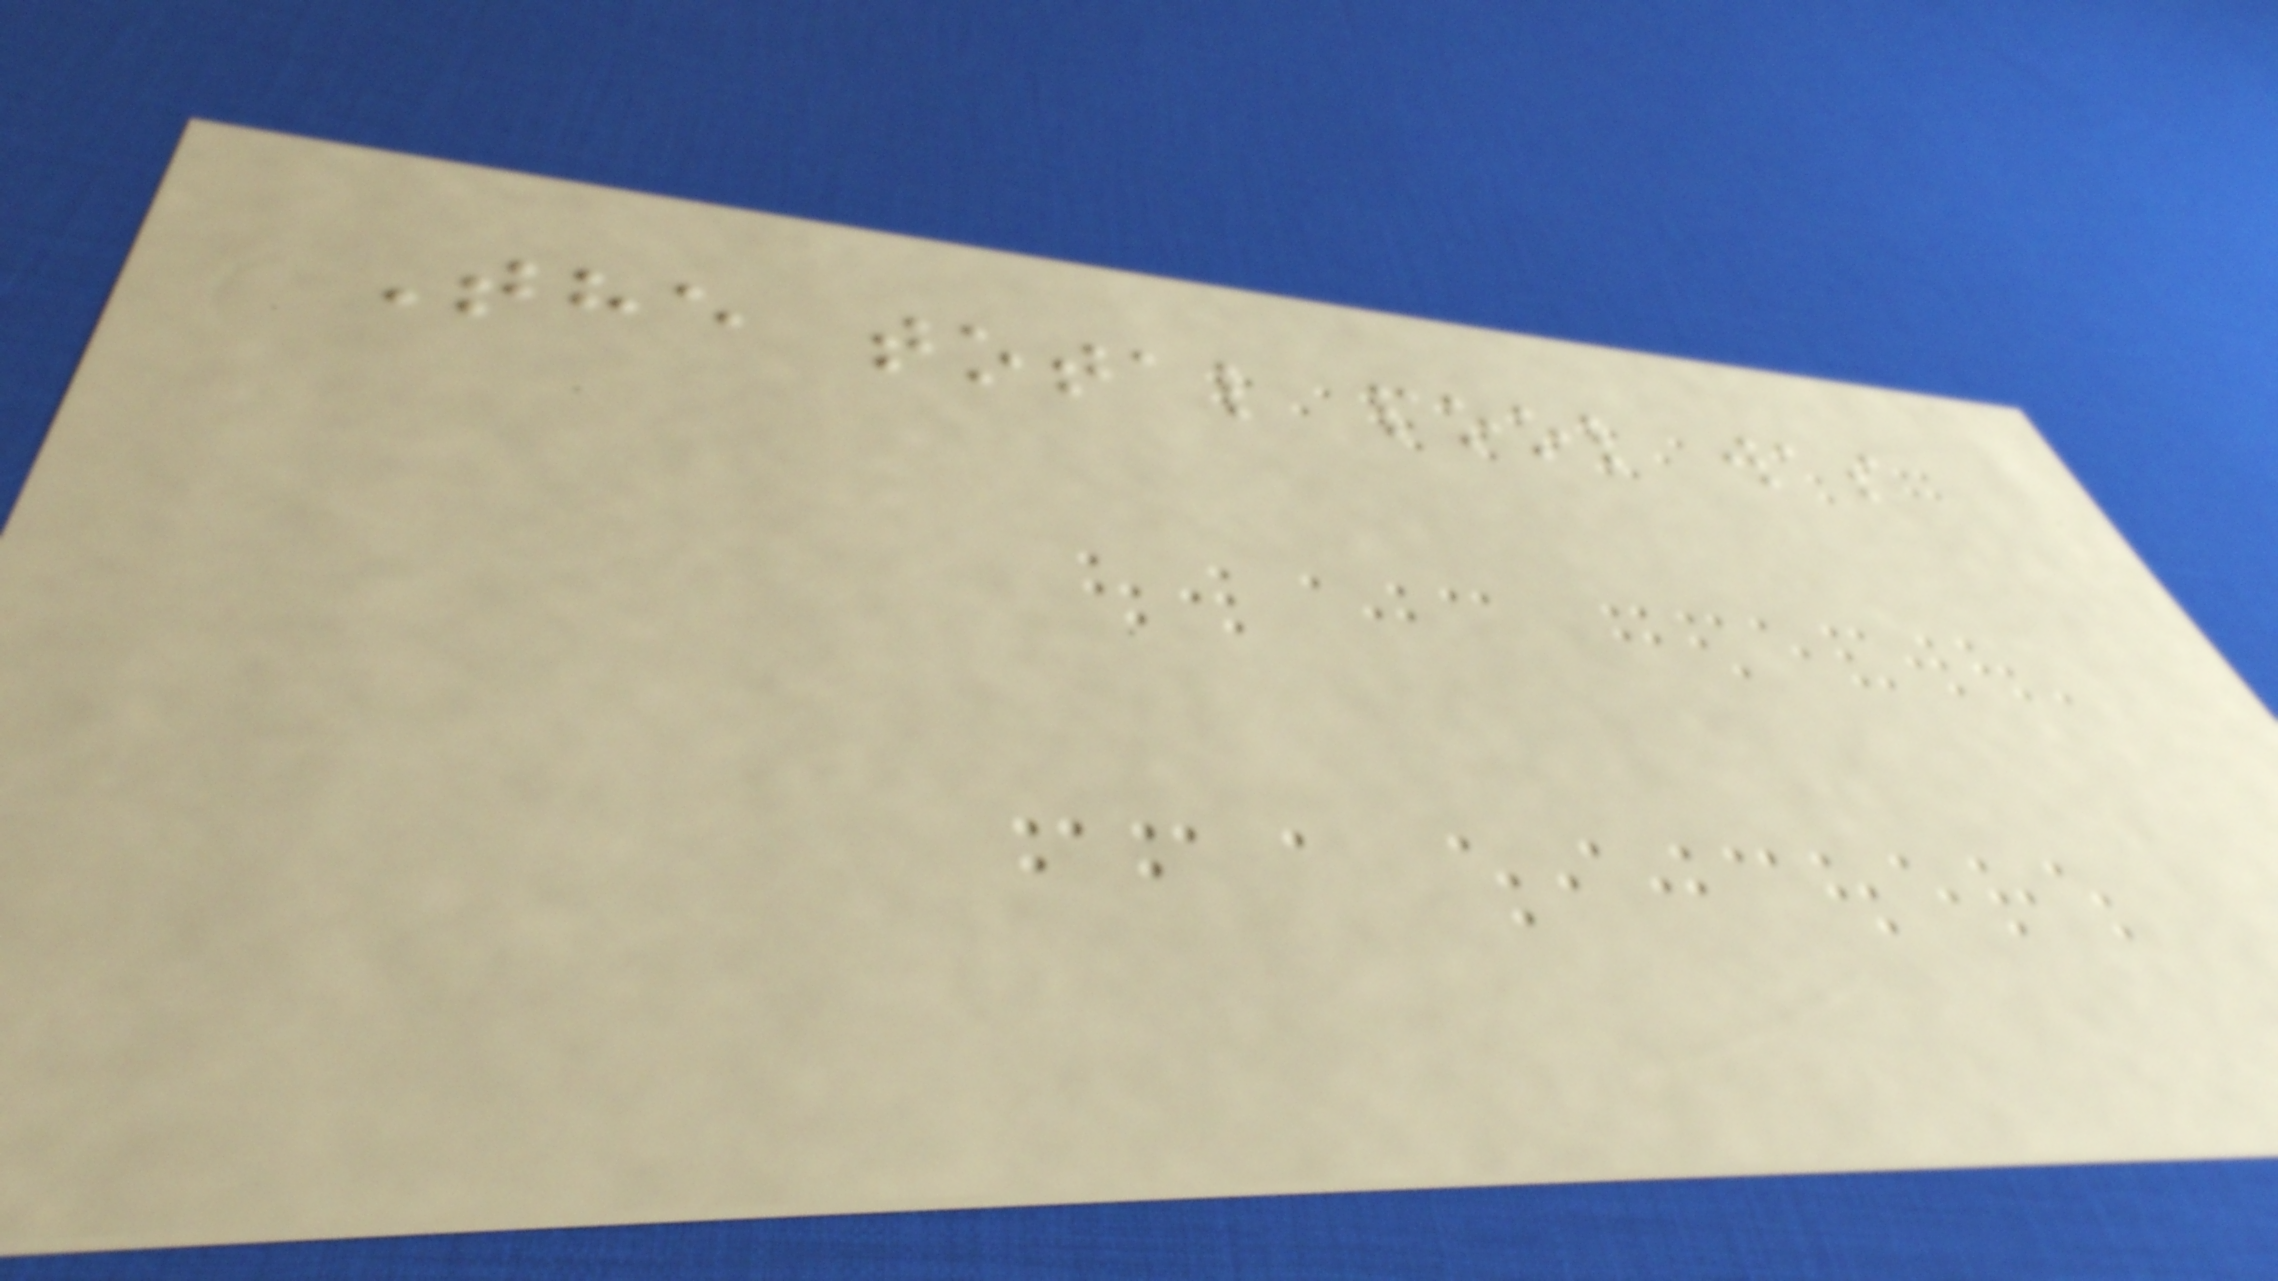The total pool was
